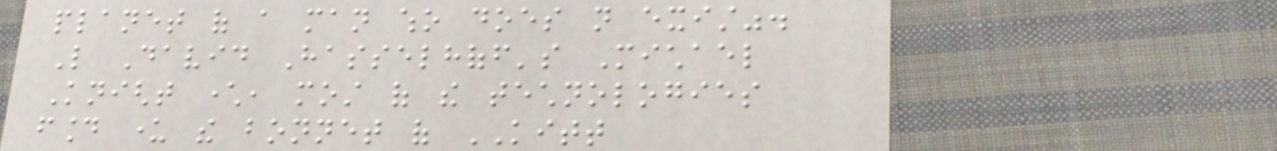planet of a man who does not exist".
Like David Hasselhoff's Michael
Knight character, most of the technologies
found under the bonnet of KITT
